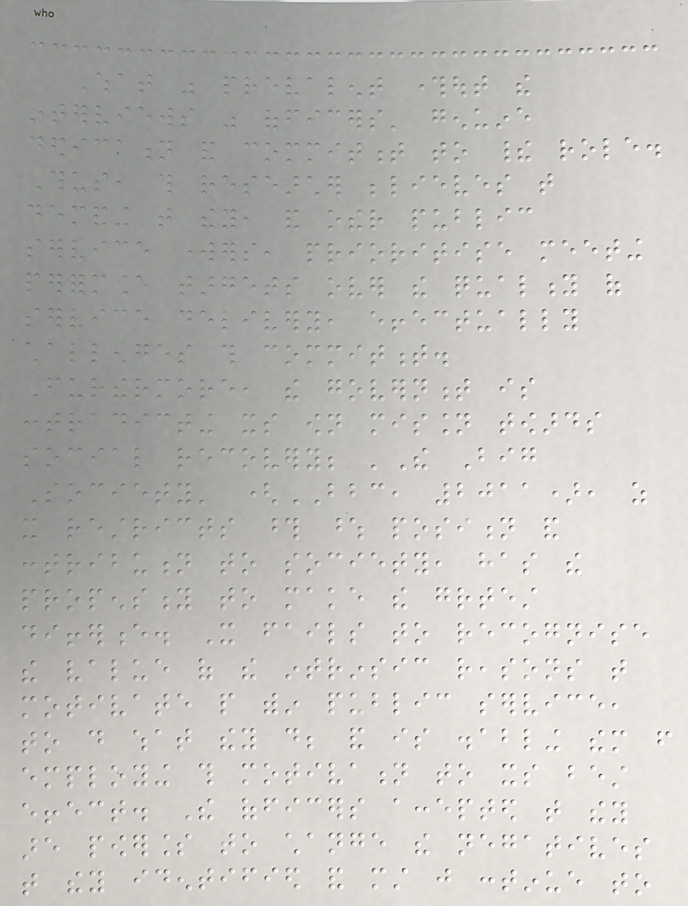What was prevalent throughout the
interviews was officers' genuine
dedication and commitment to their role.
Thus, this researcher believes that
demanding that they, and other public
service workers, prioritise meeting
performance targets over the quality of
service delivery, effectually
challenges this commitment.
Furthermore, the government is
contradicting its own mission towards
social recovery; 'The Big
Society' (BBC, 2011), as
it restricts those whose position and
contribution to society, has the
propensity to make the greatest
difference. It fails to recognise
the value of the intrinsic reasons that
motivate people within public service,
to do what they do; and is disabling them from
employing this motivation to its best
effect. The officers accepted that they
are powerless to change the negatives
that they identified and must just continue to
